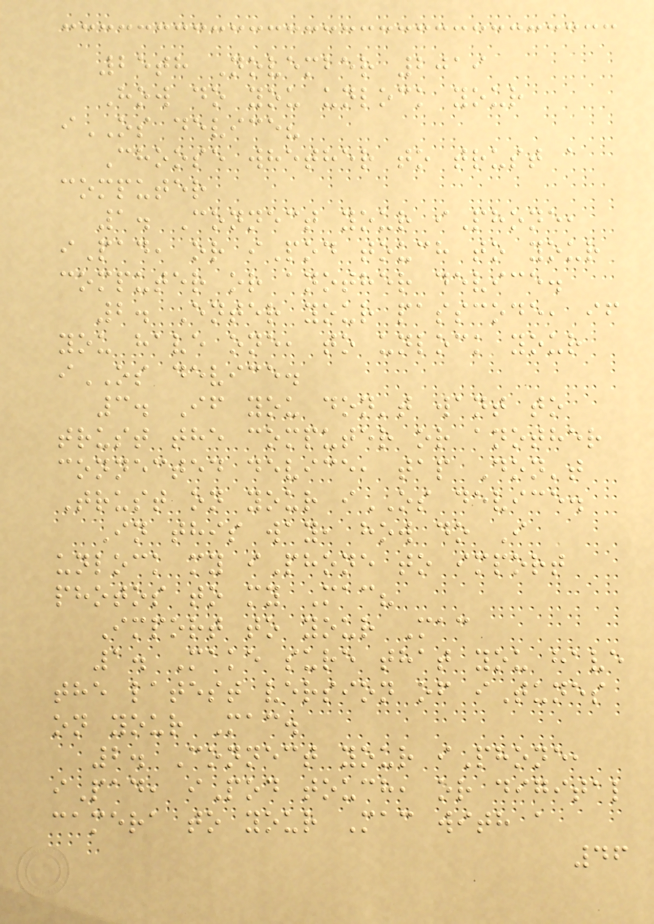25th November 2019
How do you unlock your
iOS device?
Choose whether to trust a
computer
1. Connect your iPhone,
iPad, or iPod touch to your
computer or another device.
2. Enter your passcode, if
you have one, to unlock your
iOS device.
3. If you don't want to
trust the computer or another
connected device, tap Don't
Trust on your iOS device.
In this way, how do I
unlock my iPhone to import
photos to my Mac?
Import to your Mac
1. Make sure that you have
the latest version of iTunes
on your Mac.
2. Connect your iPhone,
iPad, iPod touch, or digital
camera to your Mac with a
46
